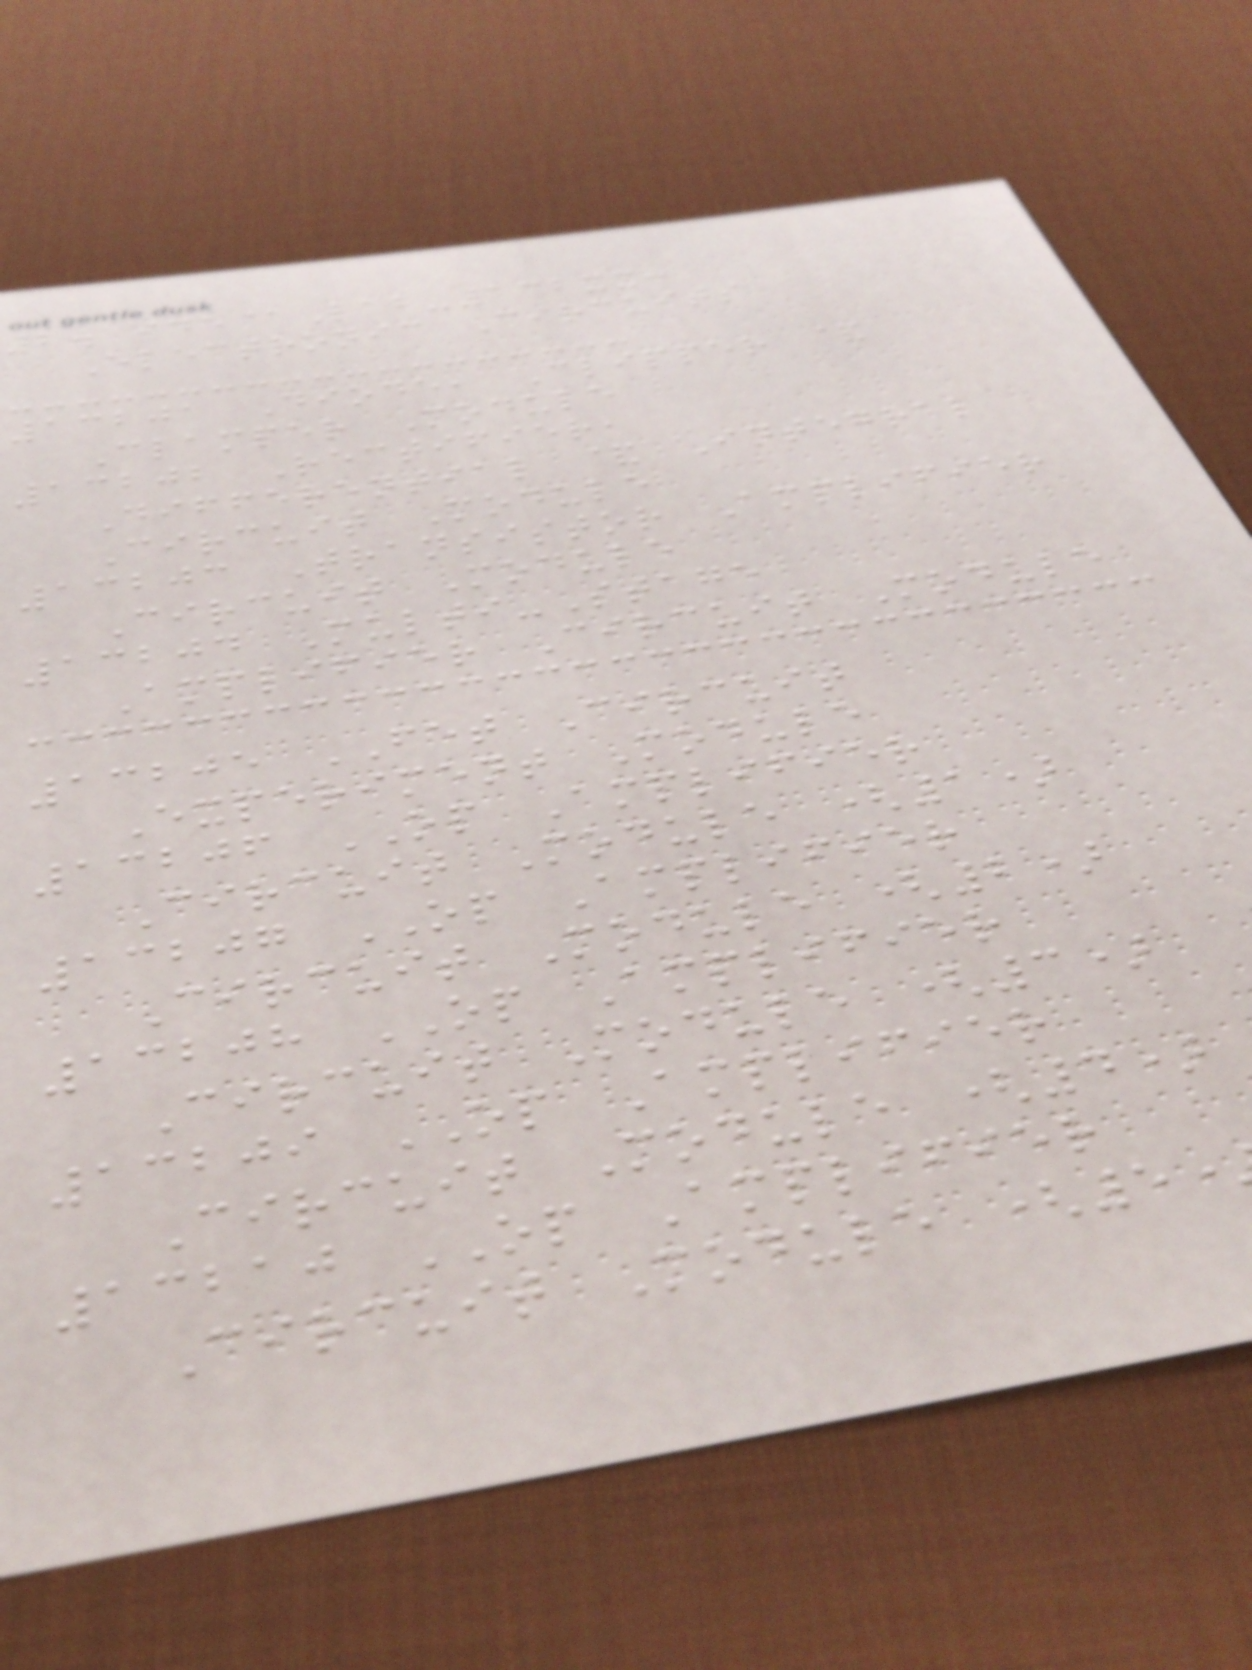2. ide@Lab-132xx:
Electronic Circuits
13201 Diode, Clipper &
Clamper Module
13202 Rectifier,
Differential & Integral
Circuit Module
13203 Transistor Amplifier
Circuit Module
13204 Multi-Stage
Amplifier Circuit Module
13205 FET Circuit
Experiment Module
13206 OP Amplifier
Circuit Module (1)
13207 OP Amplifier
Circuit Module (2)
13208 OP Amplifier
Circuit Module (3)
13209 OP Amplifier
Circuit Module (4)
13210 OP Amplifier
Circuit Module (5
